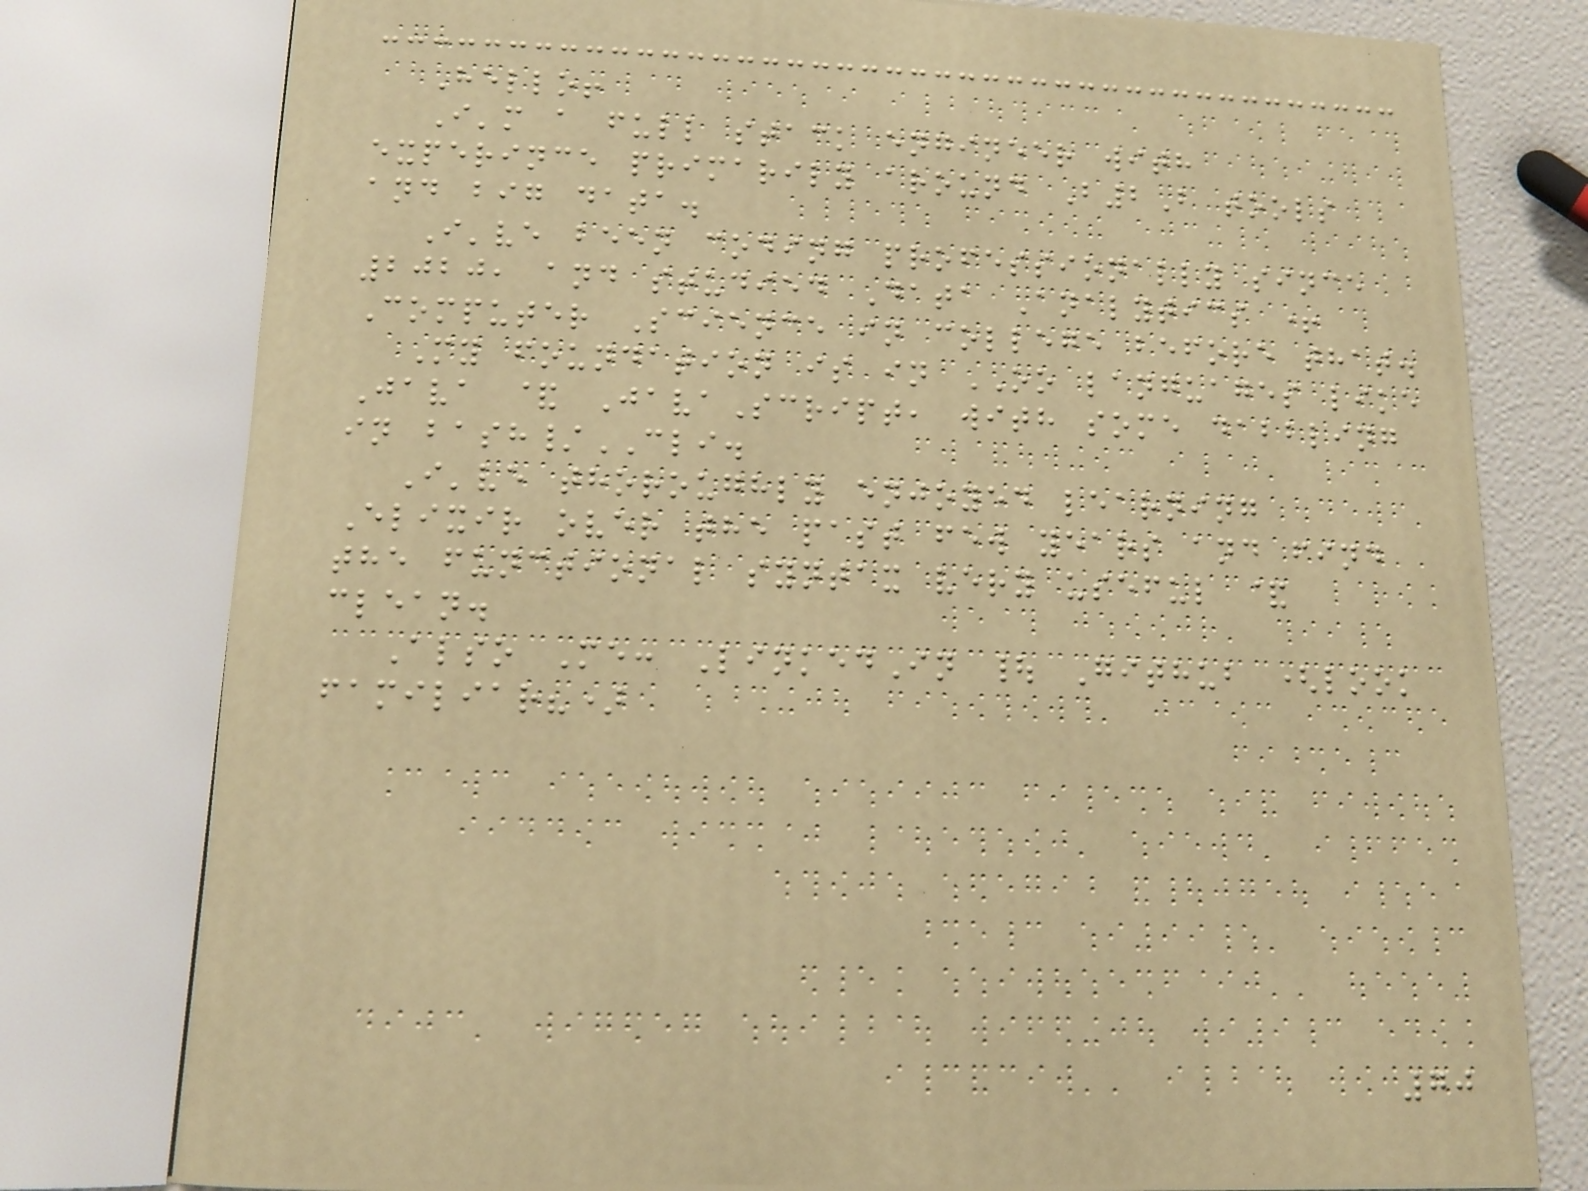Hello!
I'm a full stack engineer with
experince primarily around B2B tools
and big data.
I've been coding professionally since
2020, and studied Data Analytics +
Computer Science in college before that.
My foundation is in OO languages like
Java & JavaScript, with some dabbling
in bash/CLI.
I've thoroughly enjoyed learning
Elixir over the past few years and find
the functional syntax very useful &
clean.
Also Me: LinkedIn | Github (look
familiar?)
70
